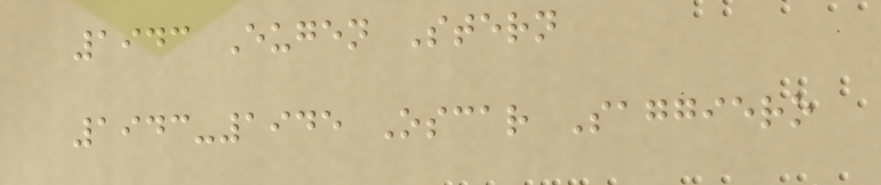1943 Eugen Stern
1943-1945 Oscar Saggiero
